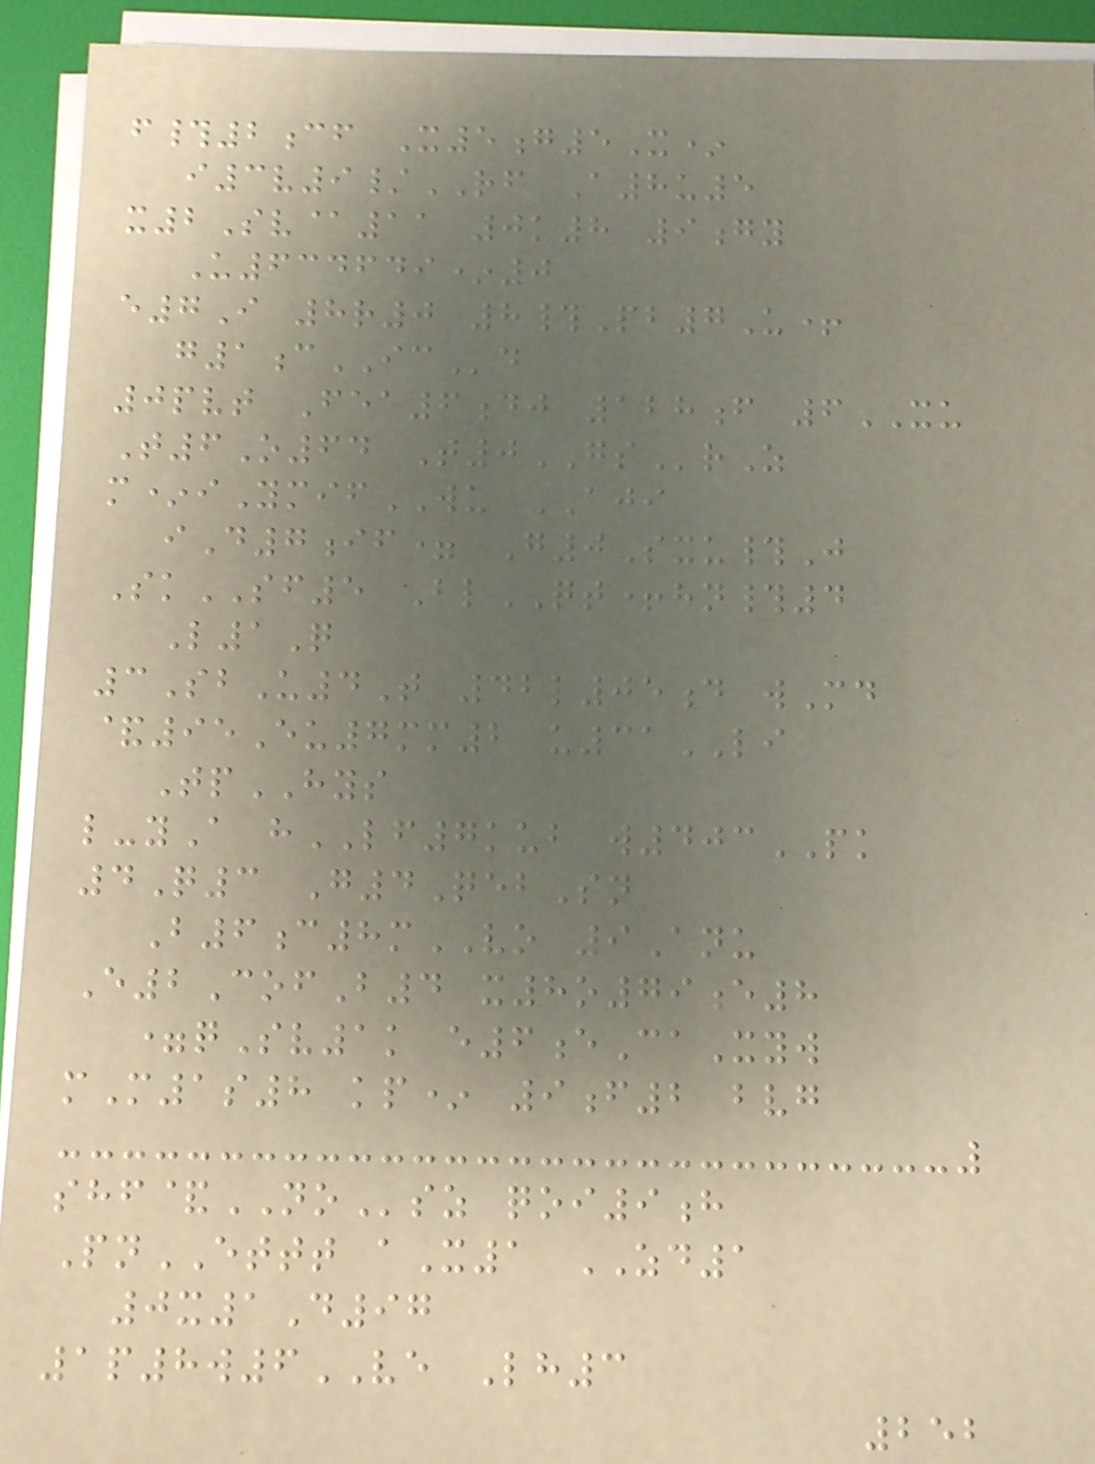f#2cf X5g5X*
i3v9/RF A8u5
x2Sv@11 0k8 9gy
U634649*0
e7I 8r0 8#Pb7U+
g1cICd
0pvt Fea6dj 128f 6XU
T6O64 T0GSrZ
m*iYmifWU AJI
iD7if= G0Sxu#J
SkSF5 BlQT+hn#4
L1Q
3SbU4T 42l05d wMd
&95Eu7mm2 u31LI
TpHYS
l-yA hLF7kub w403PK
4Q3 G4QebSn
B6c8mVO 9Anu
E2CofB4 x8o79e8
=qSv1k e6eCaXyw
mM1s8 kp* 9f2 bvg
shf&NOsz qoi9h
PnETTT aX1 ZD1
0x1D97
1p8w6VE Lh3
252
